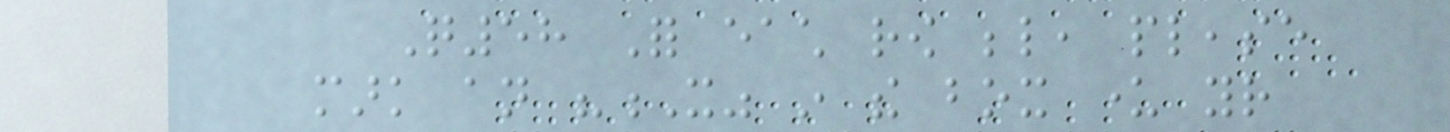Q58 For each row below, please
mark an "X" in the box under your
